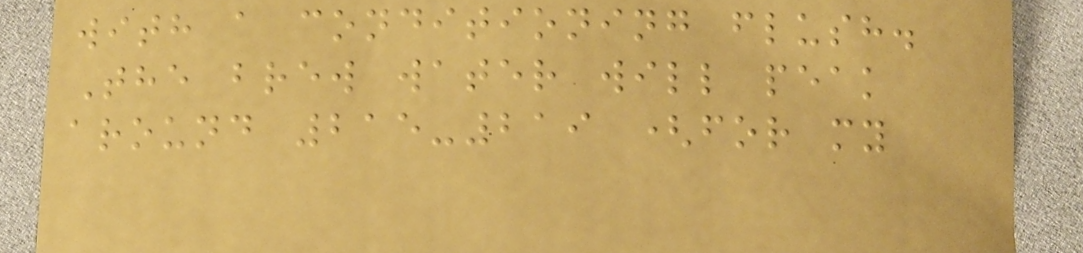with a conditioning flush.
The brew water will peak
around 215-219 (for my
